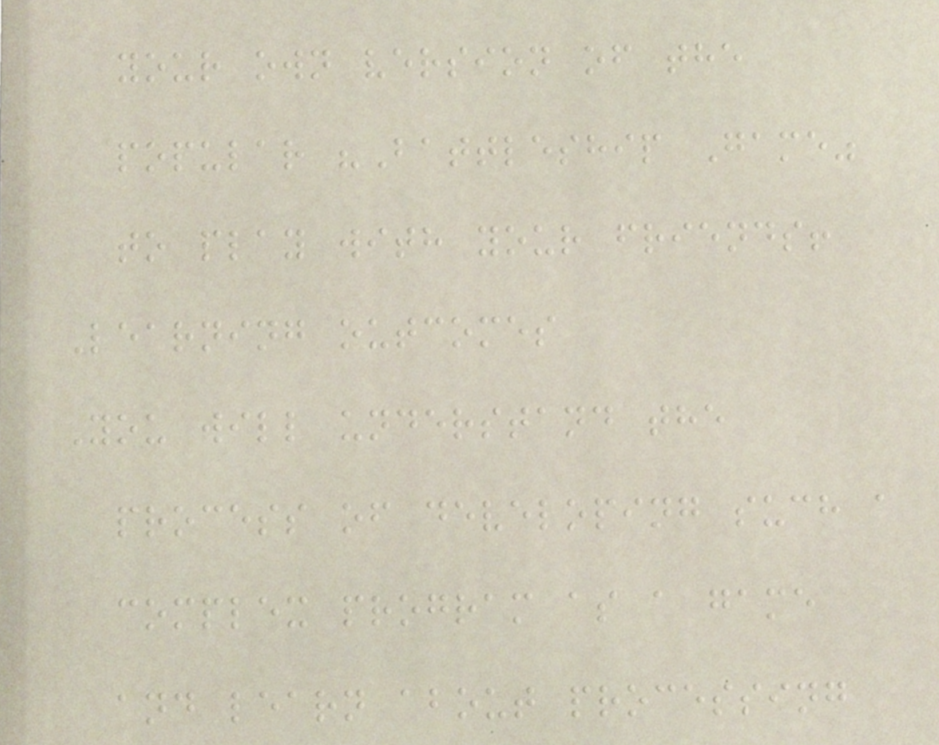your own version of the
popular "Battleship Game"
to play with your friends!
Learning outcomes
You will understand the
process of developing such a
complex program as a game
and learn about processing
